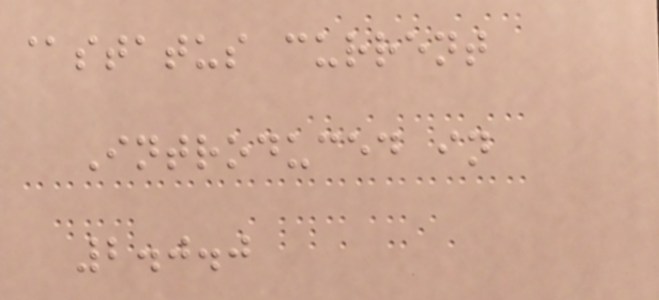@status current
Introduced in
2.0.0
